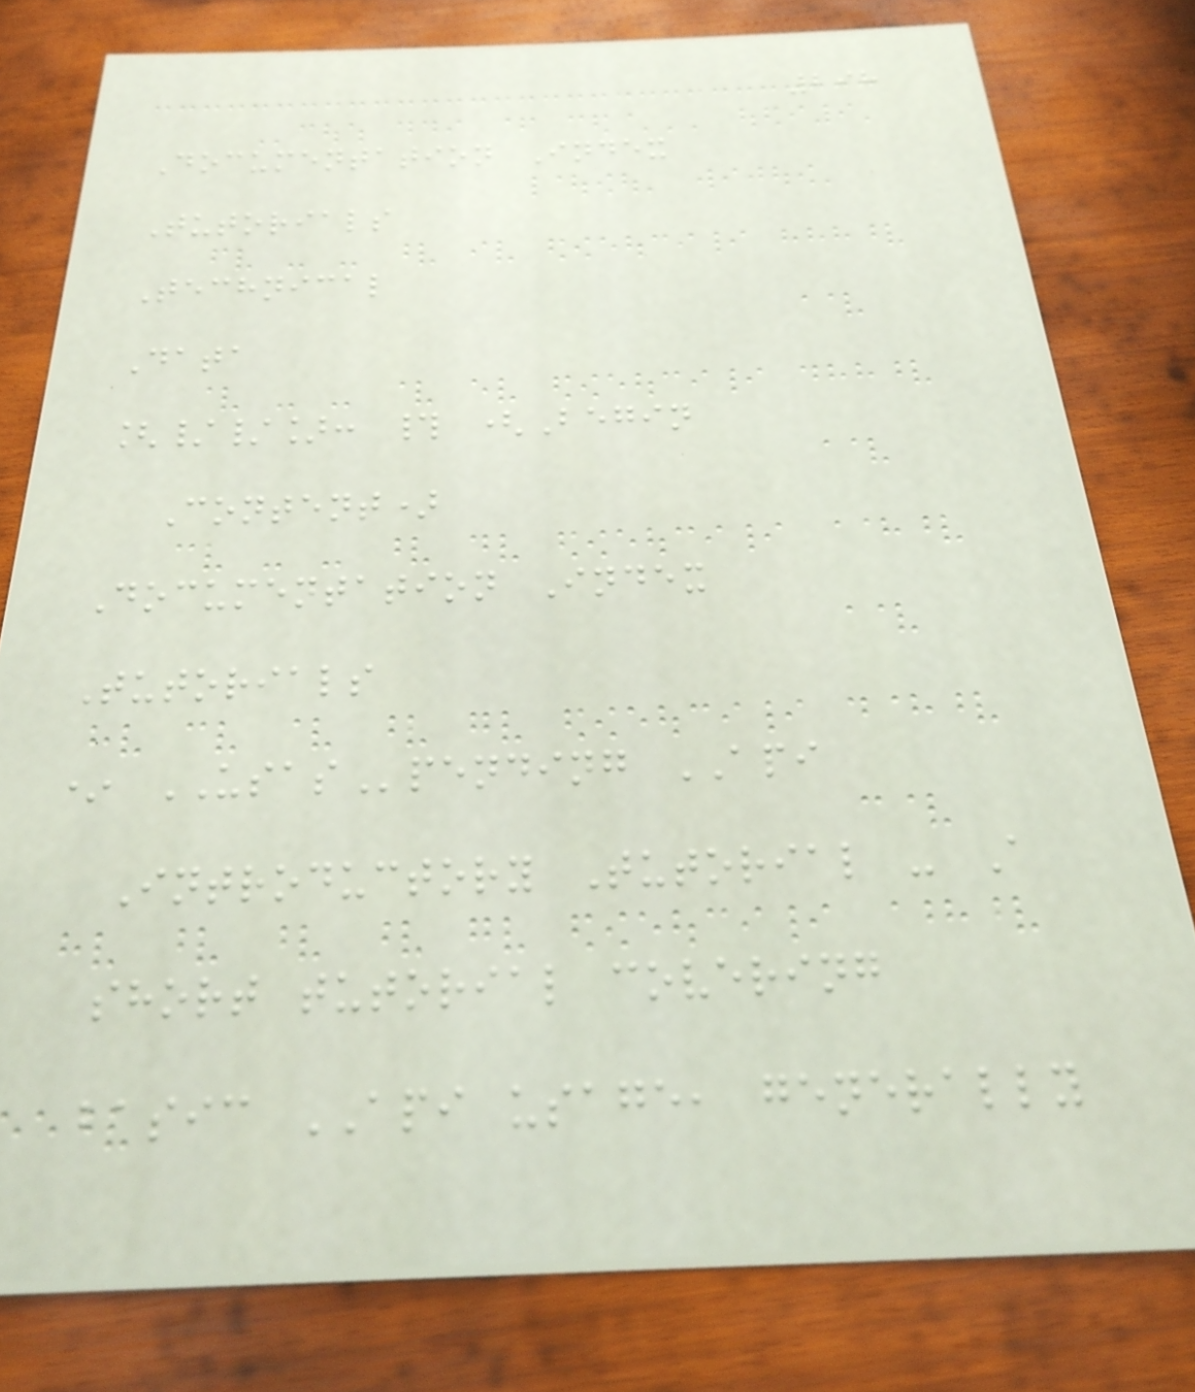298
Documentation Index
Tutorials
Technical
Data
[//]: # (Begin
Content)
Documentation Index
Tutorials
* USASpending API
Introductory Tutorial - A
short tutorial covering
basic API usage, generally
